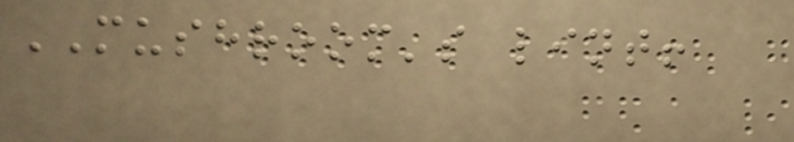MUSHROOM's lint!
